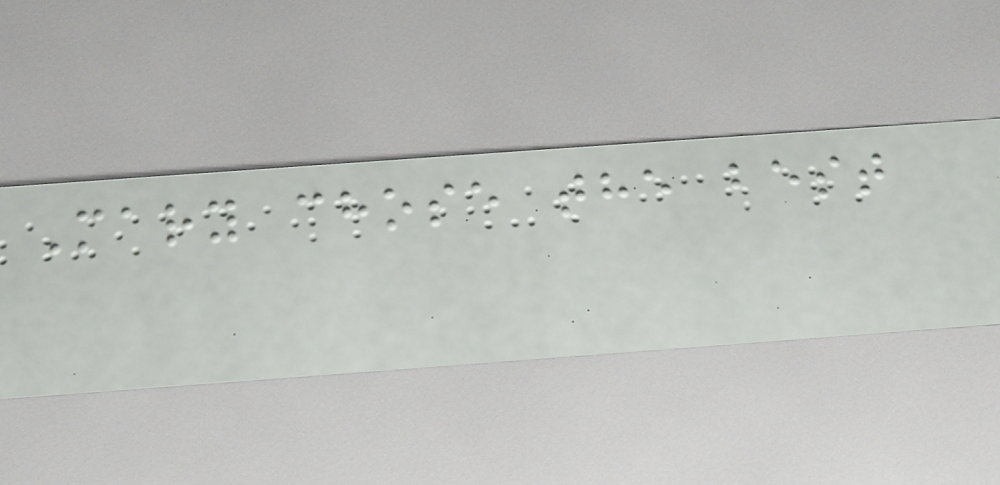Mary chose the best
